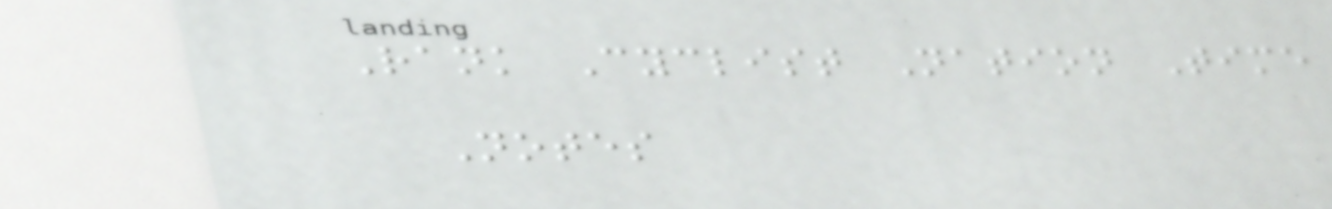Rank Cyclist Nation Time
Notes
